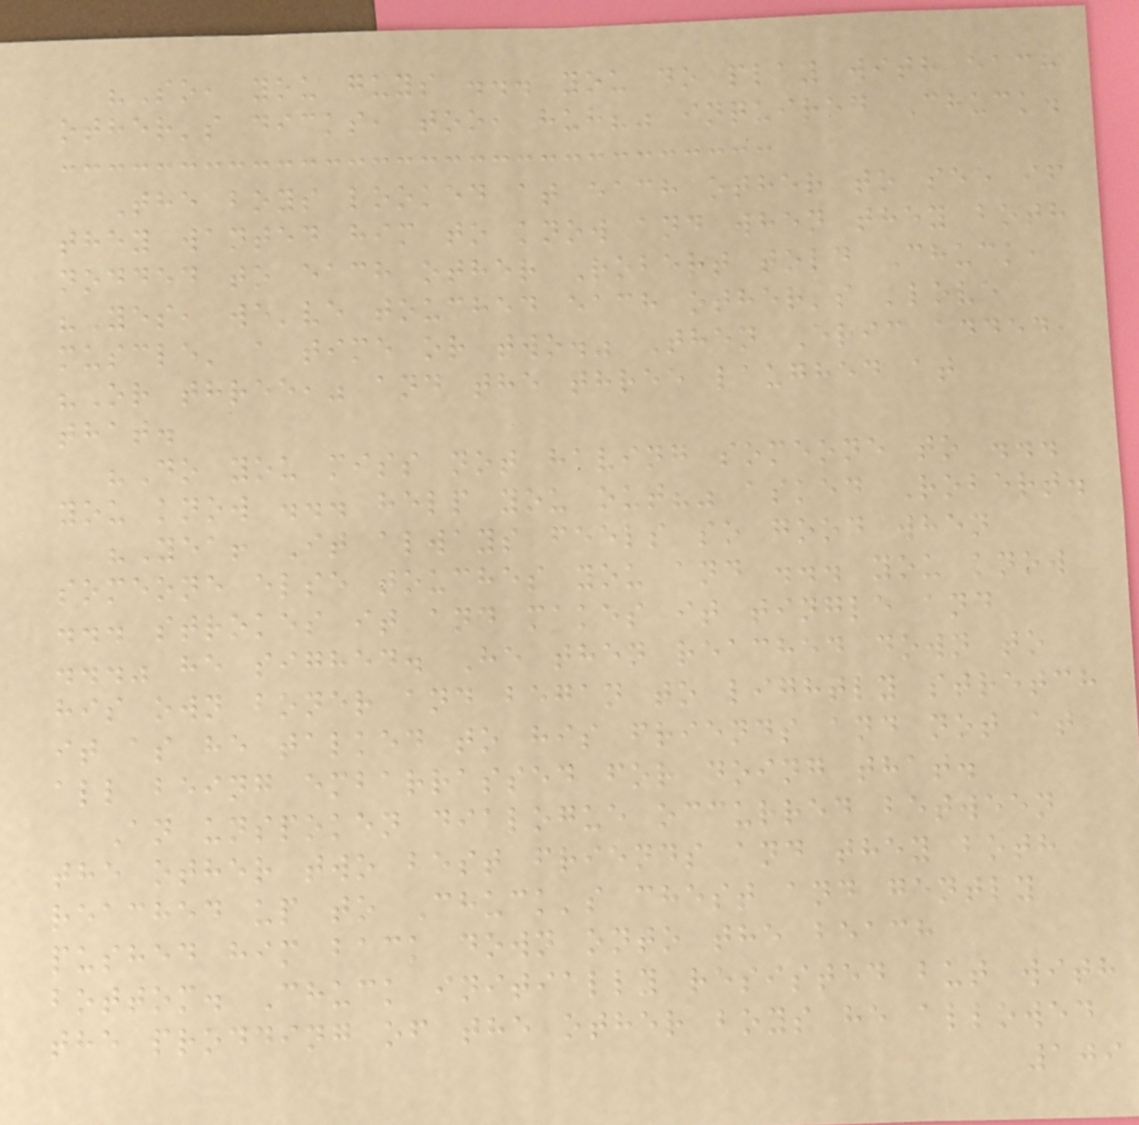"So, you guys ... you do play with each
other's dicks, too, huh?" inquired Chuck.
The boys looked at each other to see if
they wanted him to know and when they both
nodded to each other Robert told Chuck,
"Yes, we've touched each other's 'love
muscle' a time or two." Then Eric added,
"Or three," and the three laughed at
that.
"Do you miss not having someone to ...
you know ... help you out?" asked Robert.
"Yea! It always feels so good when
someone else touches you and ... you know
... strokes it and makes it tingle and
..." he sighed. He then reached down to
his own boner and began to lightly stretch
it as he talked to his friends and not at
all being embarrassed for doing that.
An unspoken dialogue occurred between
the other two best friends and they both
reached up to Chuck's chest and gently
pushed him back down onto the beach
bottom. Chuck initially resisted but with
the prodding of the other boys he allowed
109
